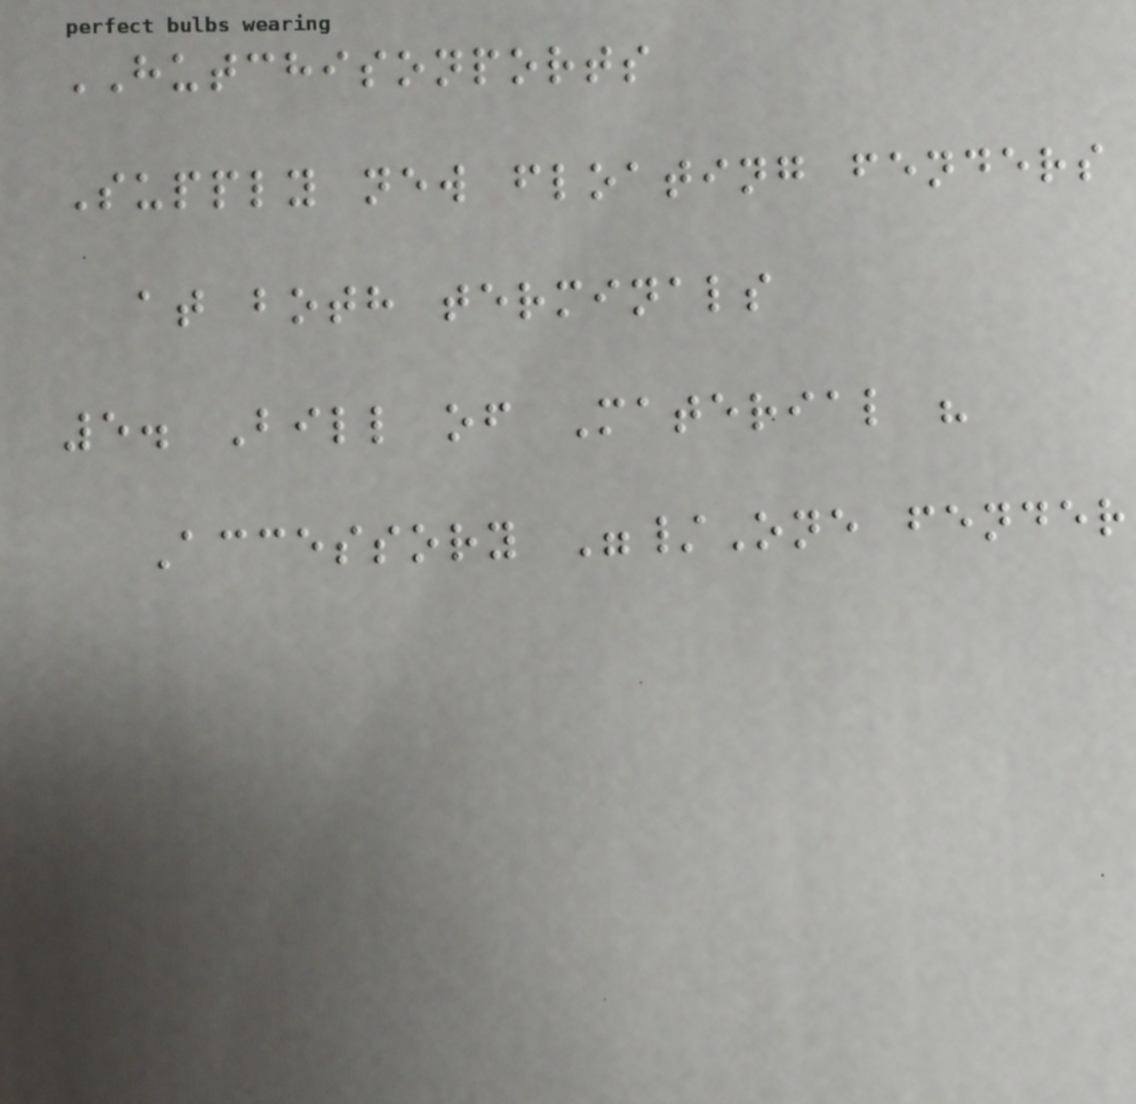HUTCHISONPORTS
Supply new floating fenders
at both terminals
5. Bill of Material "
Accessory "/One fender
